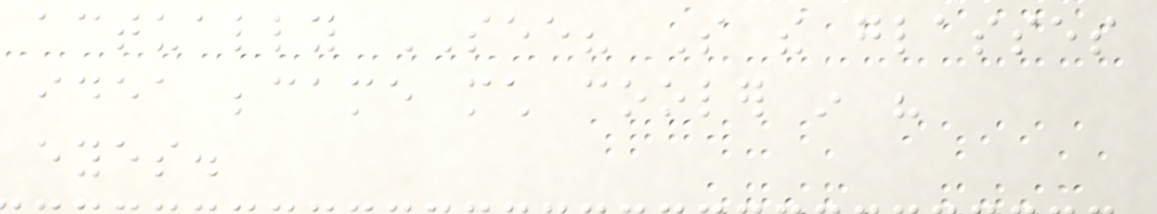actually SEE? So the glasses
idea became much cooler in his
eyes.
